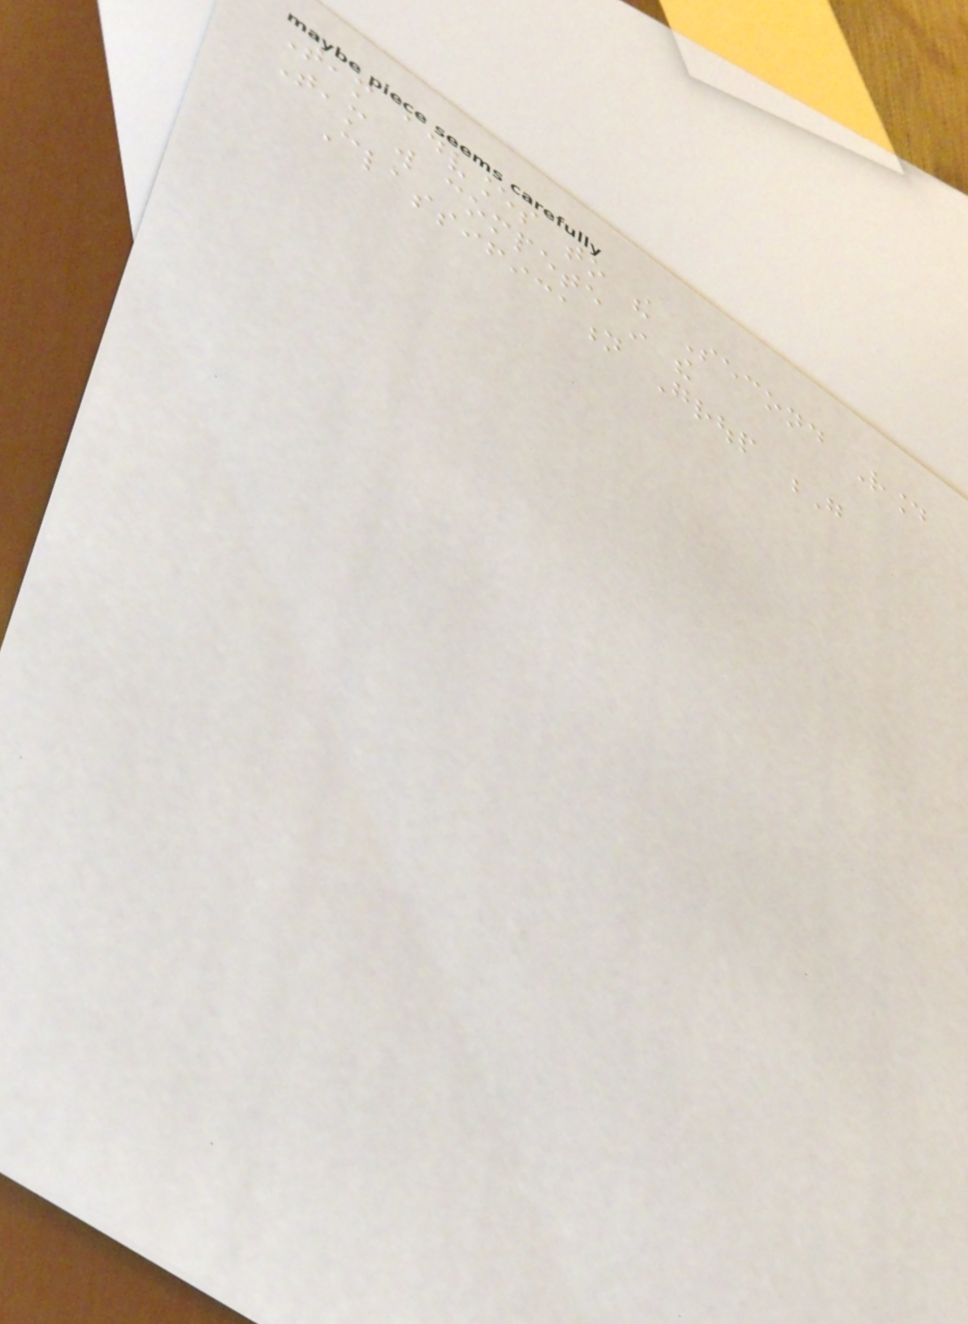Team advances to the Second Round
Team will compete in the
Classification Group G
